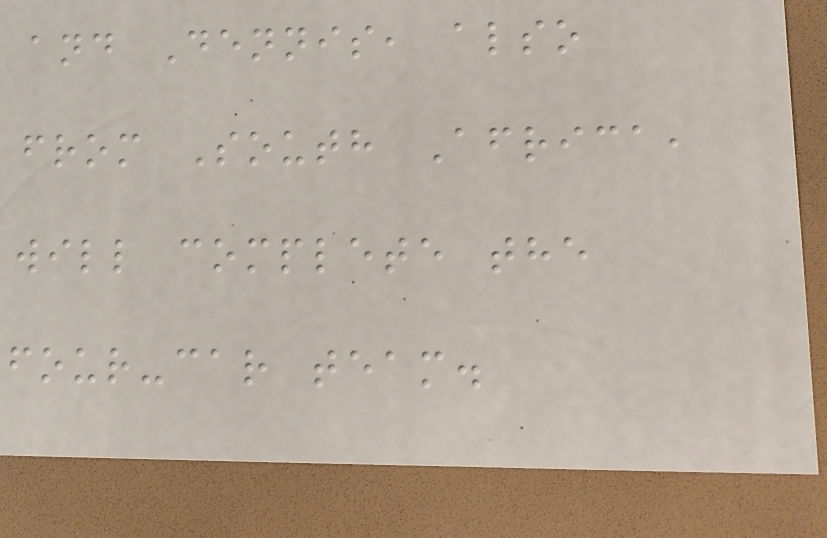and Dennis, also
from South Africa,
will complete the
four-car team.
